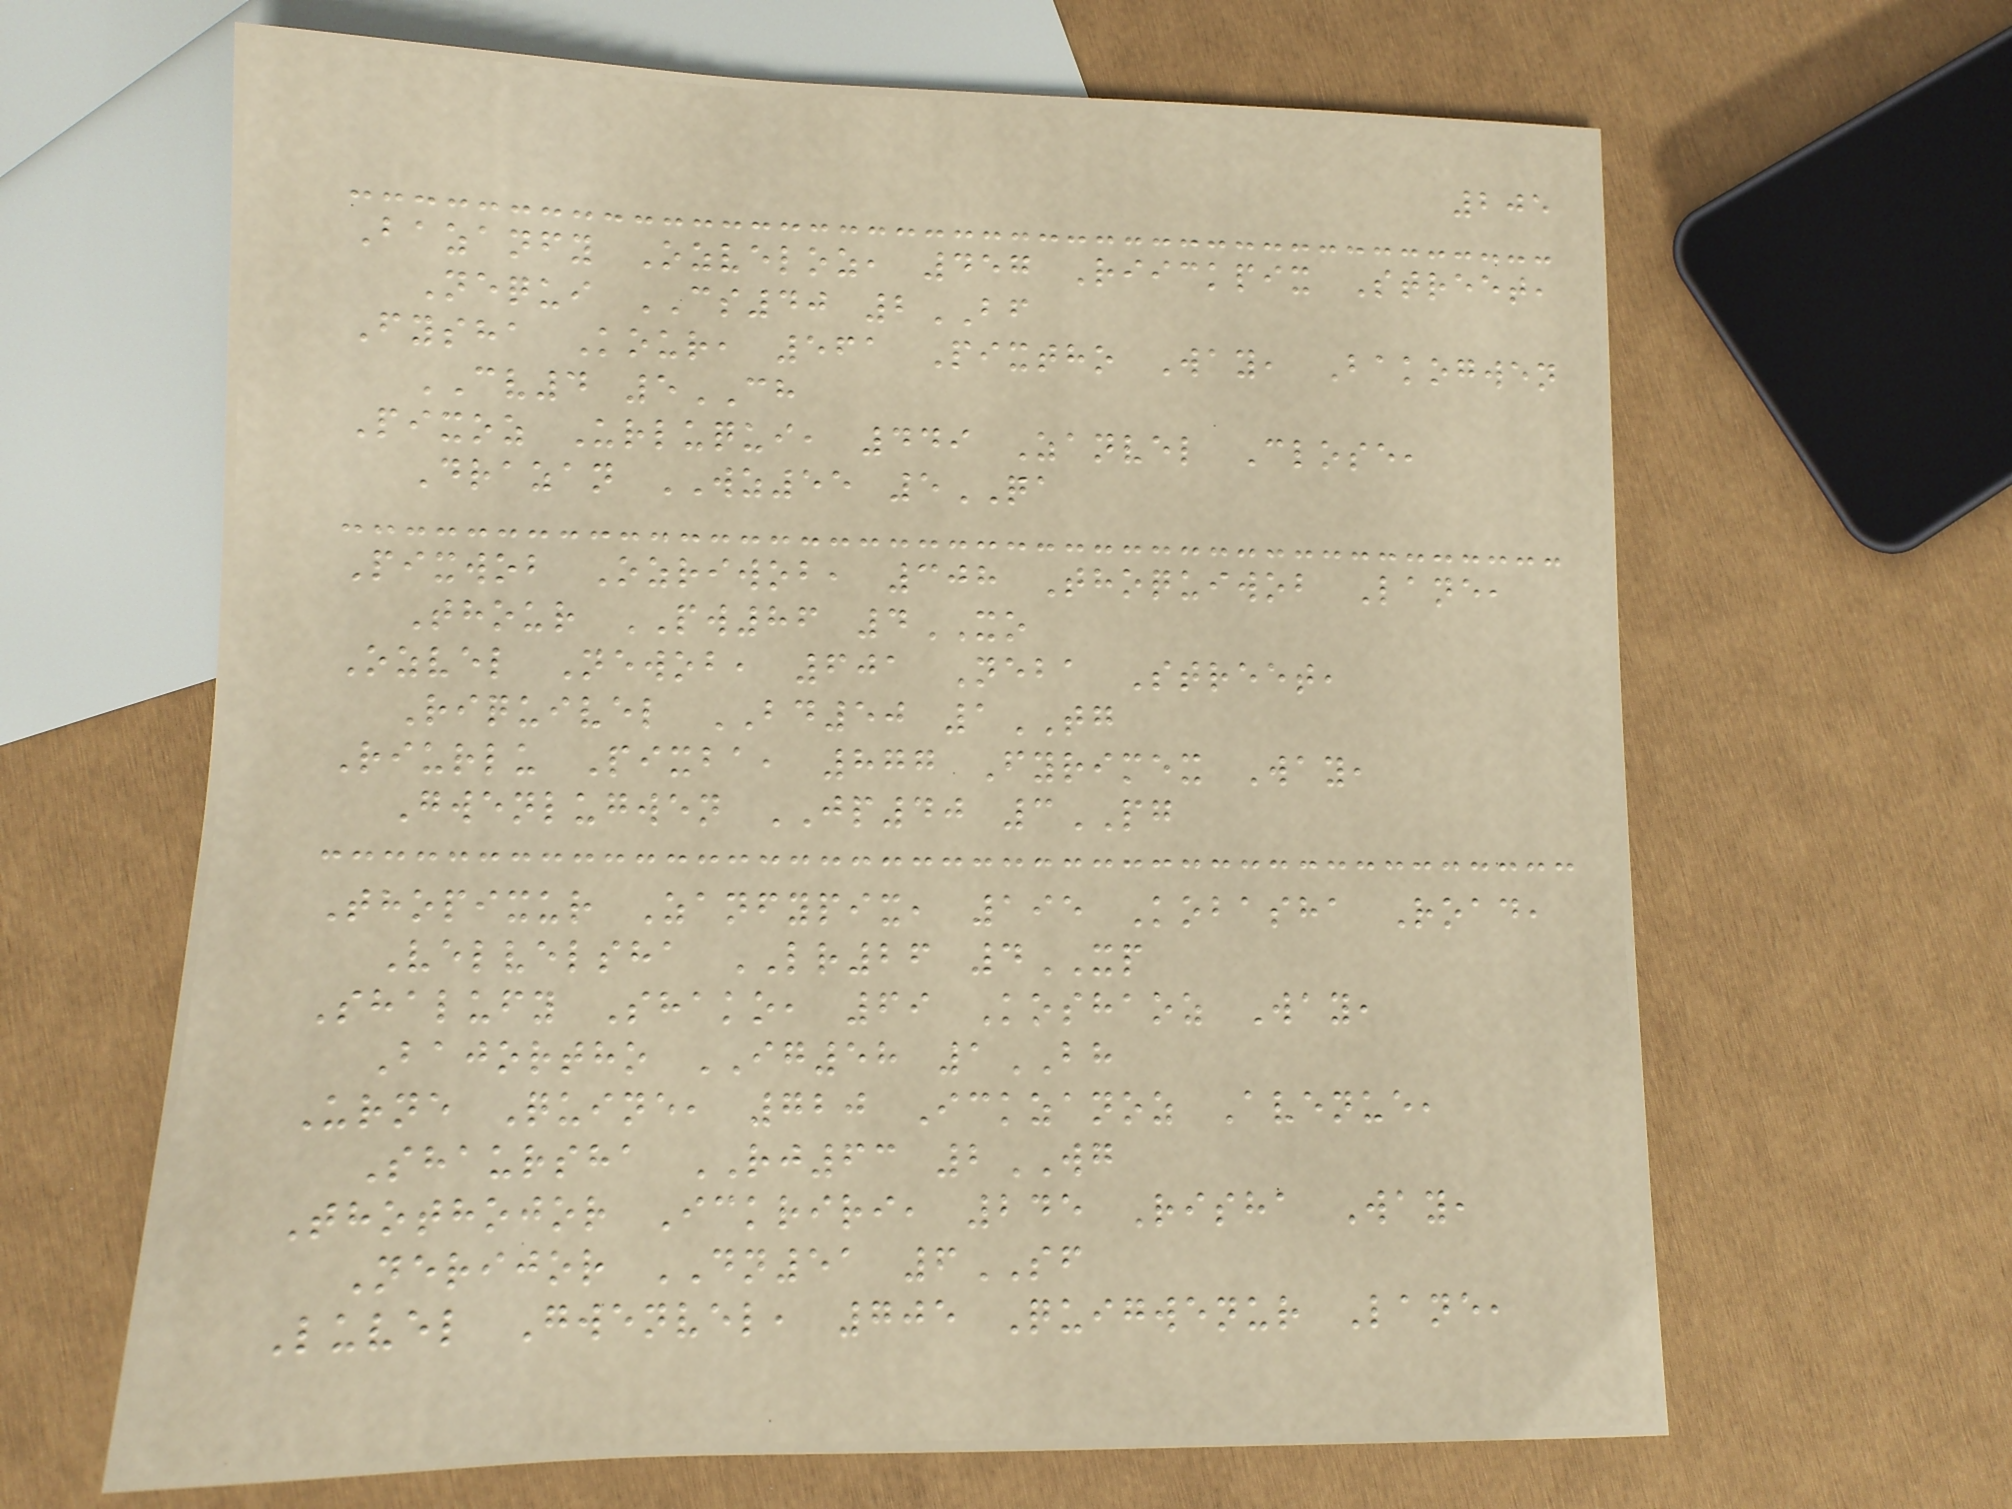205
Bazanfy Ozveloz, 457 Riickpix Street,
Nequi CS40 2BF
Fysha Kour, 561 Pixtho Way, Bakogwen
CV4 5CH
Pixoz Urluqui, 449 Zanvel Close,
Drazan WZ55 5QA
Pixwob Ozriwob, 308 Thoquiwob Lane,
Thour PW86 4XO
Ozvel Newob, 601 Neba Street,
Riquivel BD50 1TG
Riurlu Pixba, 877 Fyrimex Way,
Gwenlugwen JP40 3PG
Thopixur Zanfypix, 195 Kobasha Road,
Velvelsha LR26 4XP
Shalufy Shako, 69 Koshaoz Way,
Bajortho IG58 1BH
Urne Quine, 720 Ickzanoz Avenue,
Shaursha RJ63 2WG
Thothojor Ickriri, 245 Risha Way,
Nerijor DN51 6SF
Luvel Gwenvel, 705 Quigwenur Lane,
